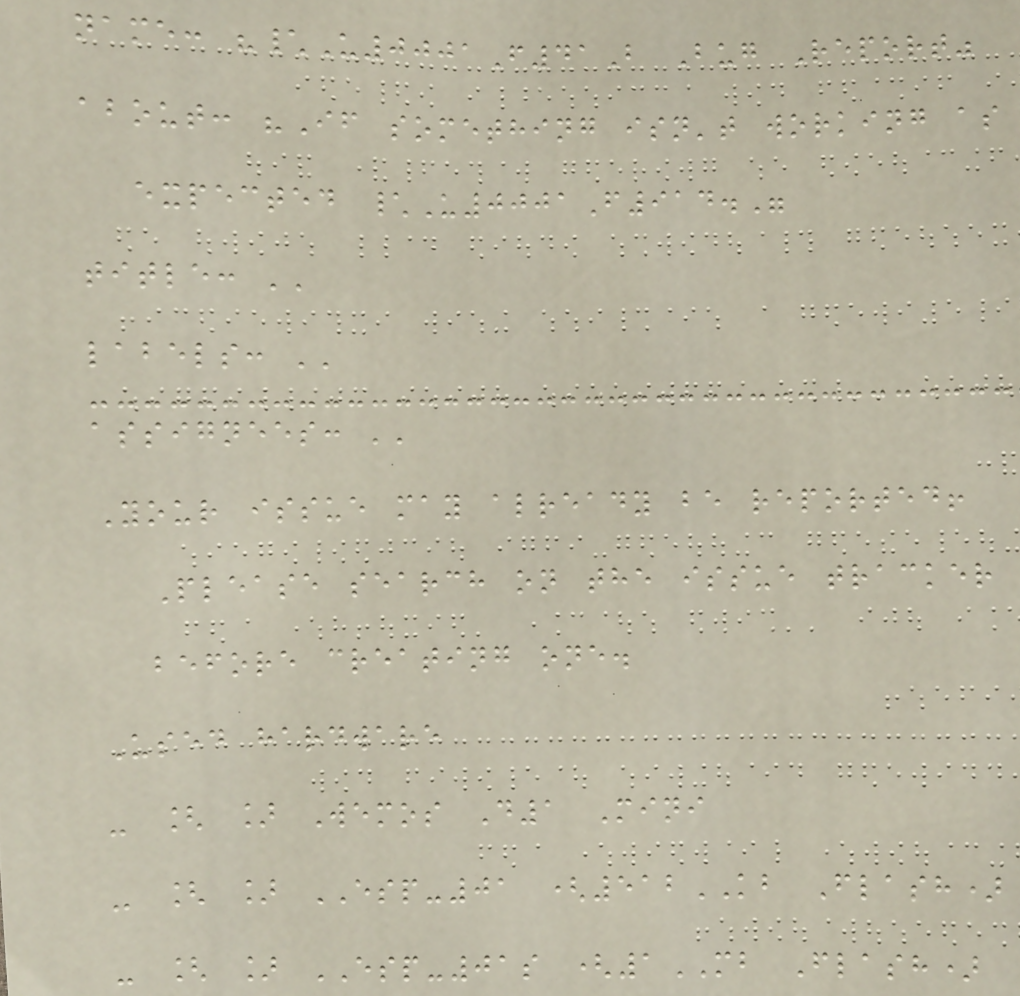name: "\U0001F41B Bug Report"
about: "If something isn't working as
expected \U0001F914."
title: ''
labels: ''
assignees: ''
Your issue may already be reported!
Please search on the issue tracker
before creating one.
Used hardware
- [ ] Wemos D1 Mini
- [ ] ESP-01 (512KB Flash)
- [ ] ESP-01s (1MB Flash)
